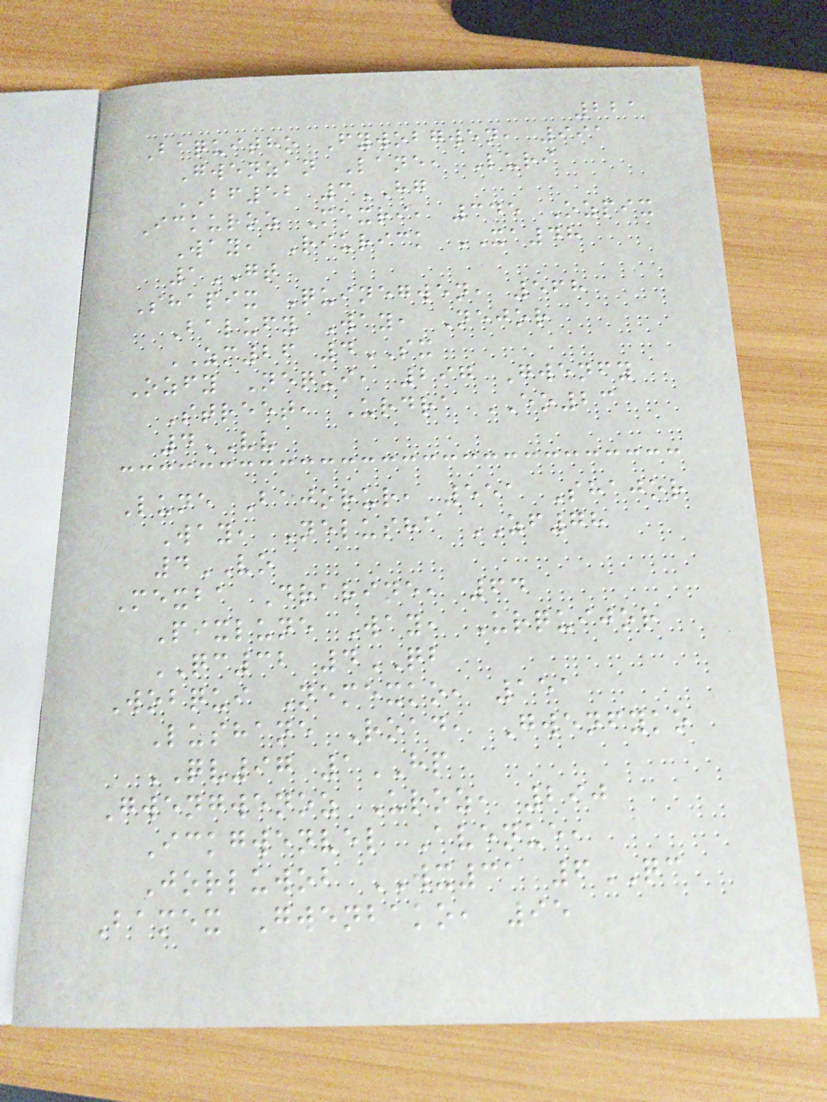221
Baquitho Fywobgwen, 991
Gwenzan Lane, Luri
BF52 3HG
Ickuroz Mexri, 345 Ozpix
Way, Riurick XA48
1GT
Shapix Quinegwen, 568
Balufy Way, Nejor
ZM26 4SX
Ozfy Nequi, 297 Gwenfy
Street, Urdra EO23
4VV
Lune Bajorur, 551 Shajor
Way, Nelusha ZF78
4VO
Mexba Drarine, 64
Pixlune Way, Urquijor
QC32 4QB
Wobqui Nemexko, 151
Lushane Road, Gwenfyko
QV97 1HP
Gwengwenoz Uroz, 290
Ickgwenvel Avenue,
Jorluwob WX31 6QC
Bamex Gwenbako, 95
